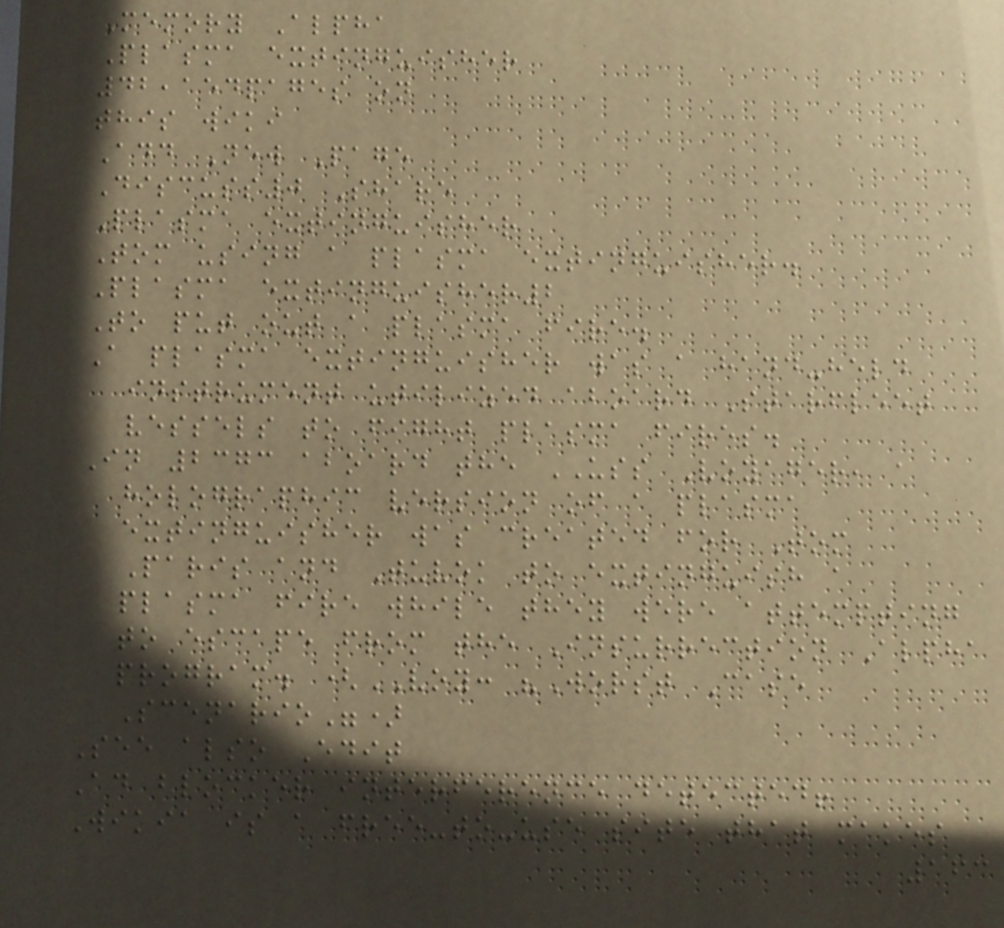Memory Alpha
Plasma extinguisher
42,154pages on
this wiki
Add New Page
Discuss0 Share
Plasma extinguisher
Tom using a plasma extinguisher.
Plasma extinguisher2
To put out a plasma fire.
A plasma extinguisher was a hand-held
instrument utilized aboard Starfleet
vessels to fight plasma fires.
In 2373 aboard the USS Voyager, a
holographic version of a plasma
extinguisher was created for Tom
Paris and Tuvok to extinguish a
plasma fire while they were attempting
to escape from the Insurrection Alpha
program. (VOY: "Worst Case
Scenario")
See also Edit
Ad blocker interference detected!
Wikia is a free-to-use site that makes
163
